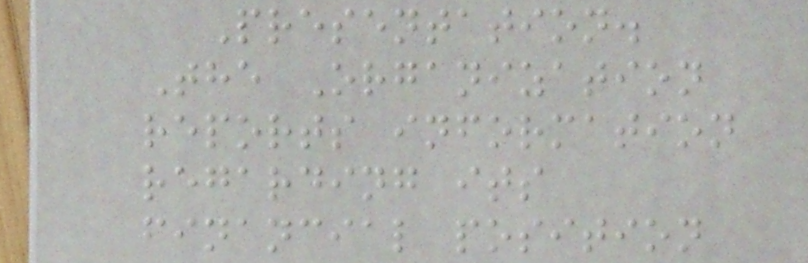Presentation.
The Organization
reports information
regarding its
financial position
